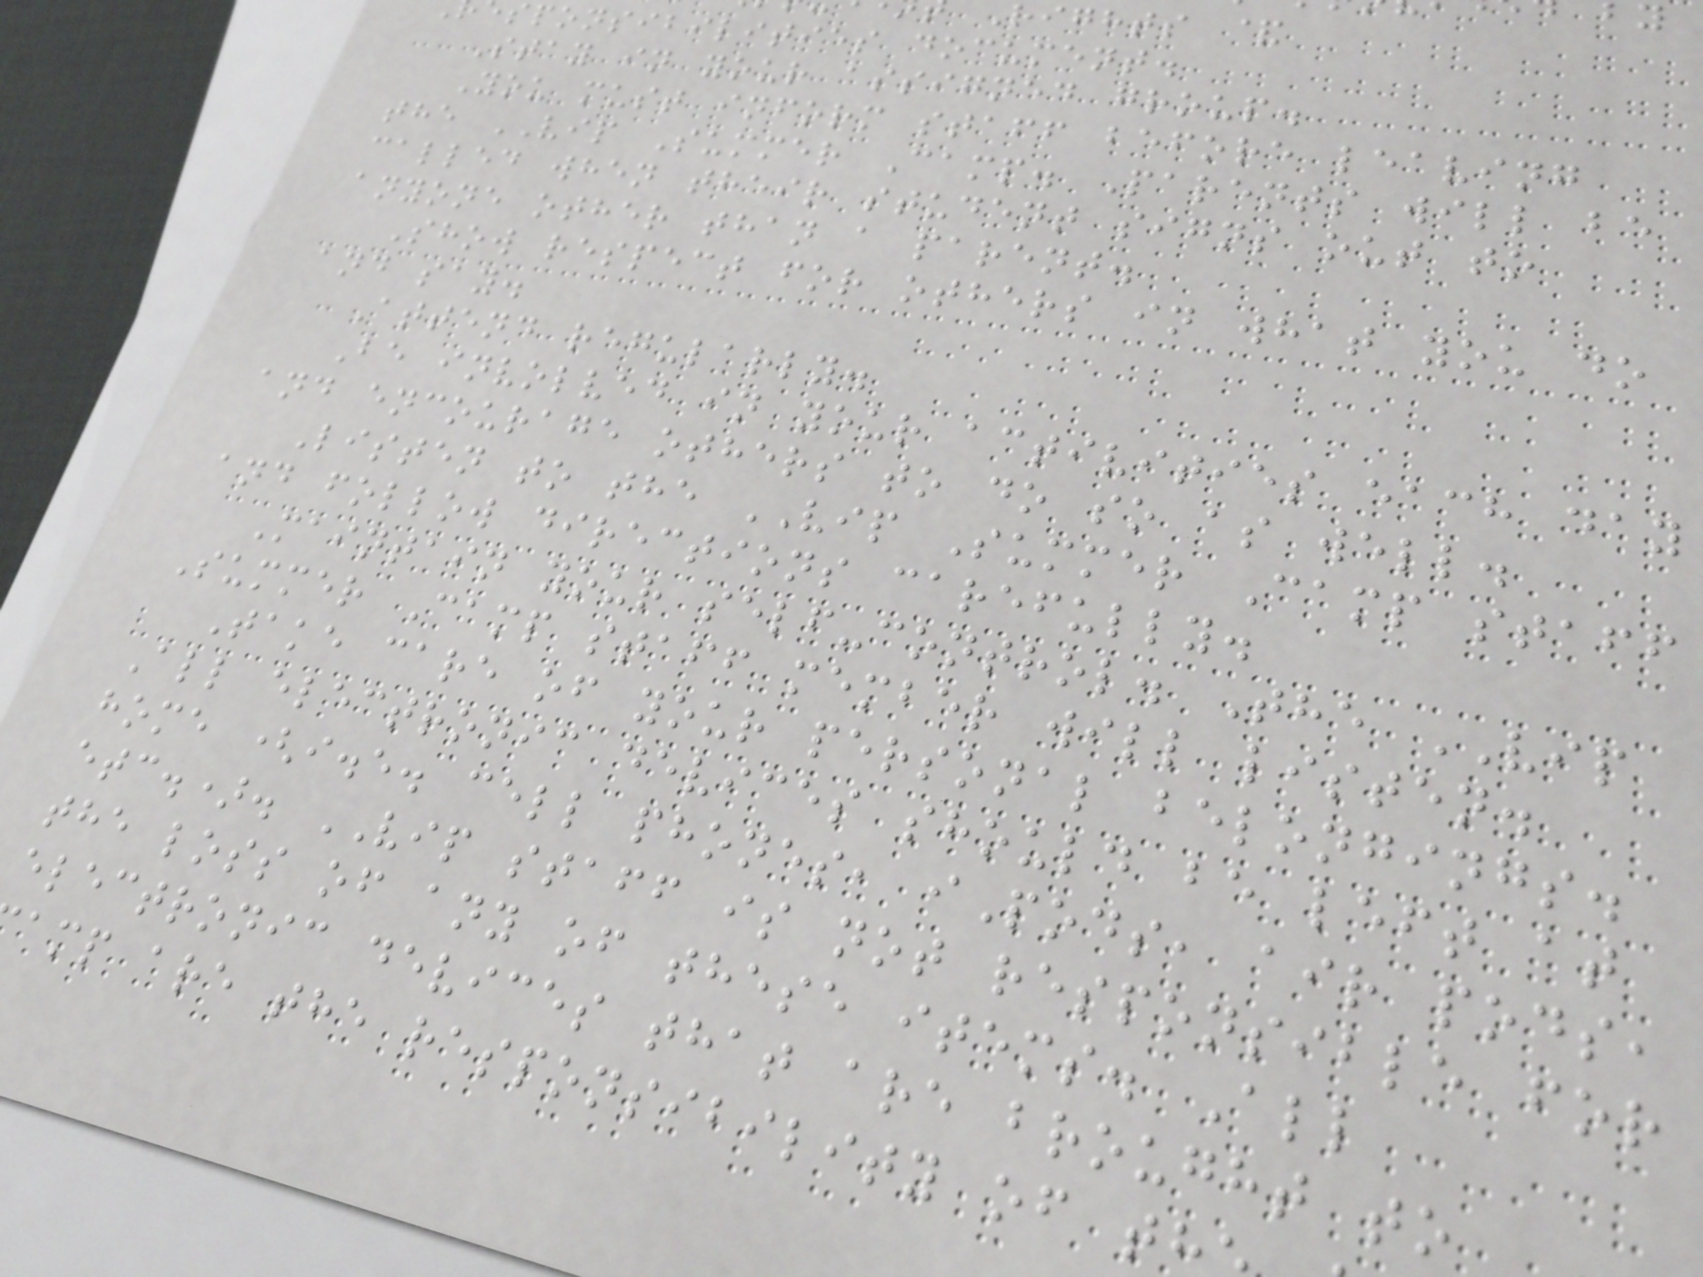rights &
sponsibilities document.
Stay in your assigned group.
You must inform staff before leaving
the VIP Summer Camp. Parents will be
called when their student signs out to
anyone other than a parent.
Show respect for others in what you do
and say.
Attend regularly.
Be involved in your activities each day
and encourage others to do so as well.
Listen to the VIP Summer Camp staff
and follow directions carefully.
Maintain your self-control. The VIP
Summer Camp staff member will listen.
Take care of your personal belongings.
All electronic devices should be left at
home (i.e. cell phones, iPods, air pods,
etc.). VIP staff is not responsible for
the loss of any of these items. All
electronic devices that are brought to
amp are the responsibility of th
